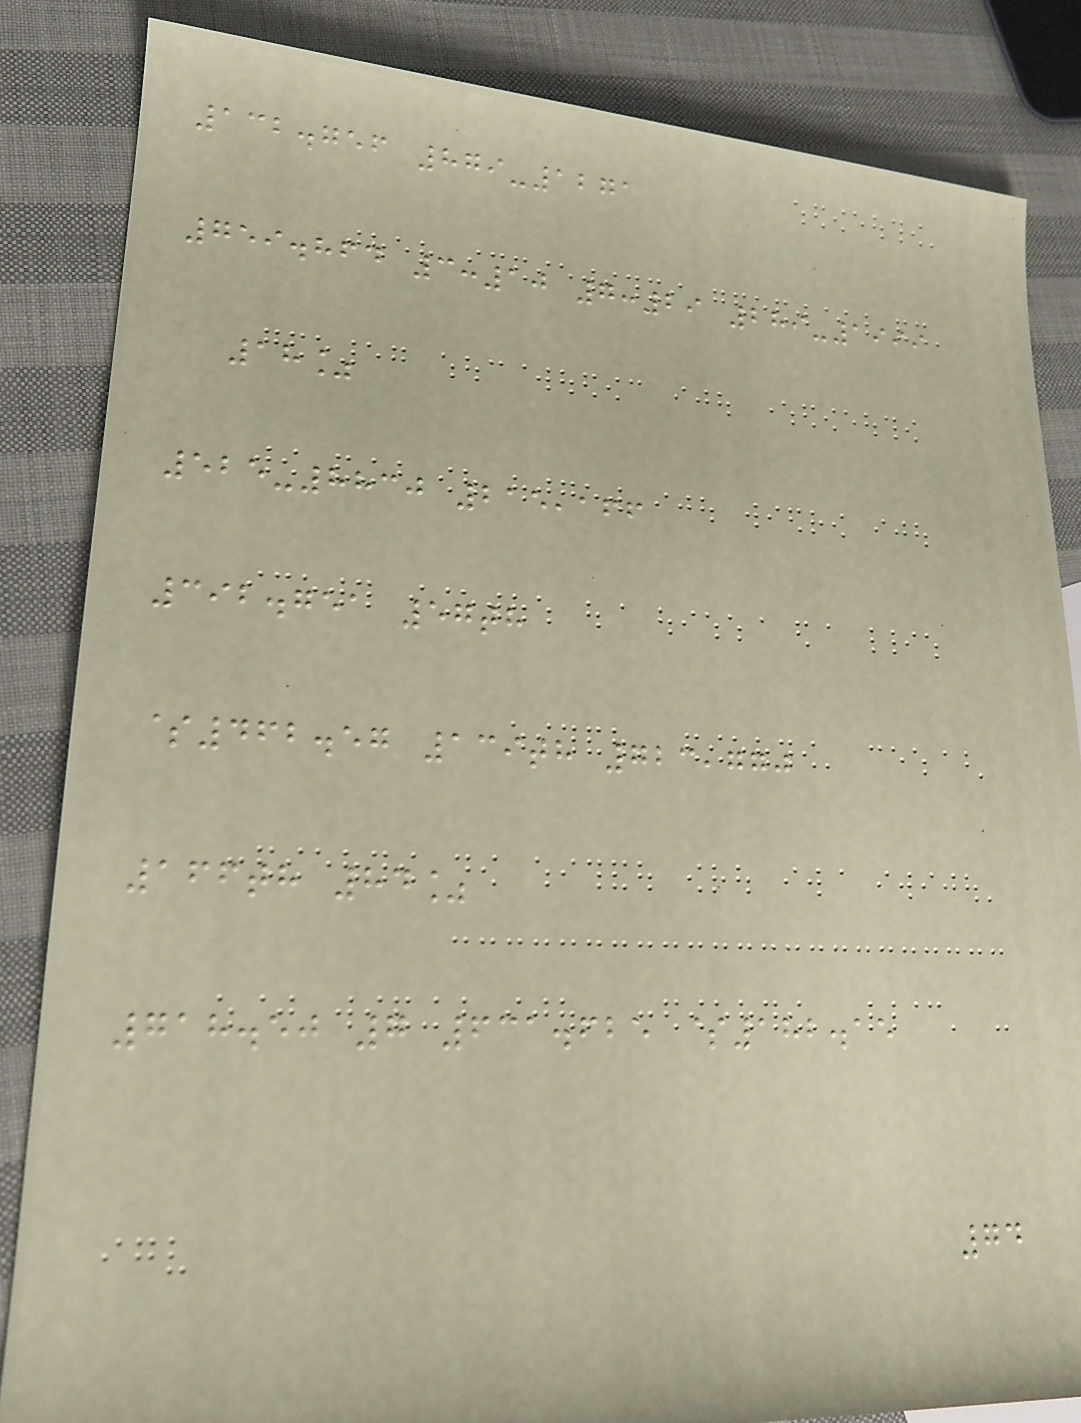132.756 879-1271
759.864 3:10 7:29 289-1999
18%
525-8830 215,166
392.751 57th
$462.57 139th 723,770
166th 84%
718.50 7 631.625 $182.15
74
